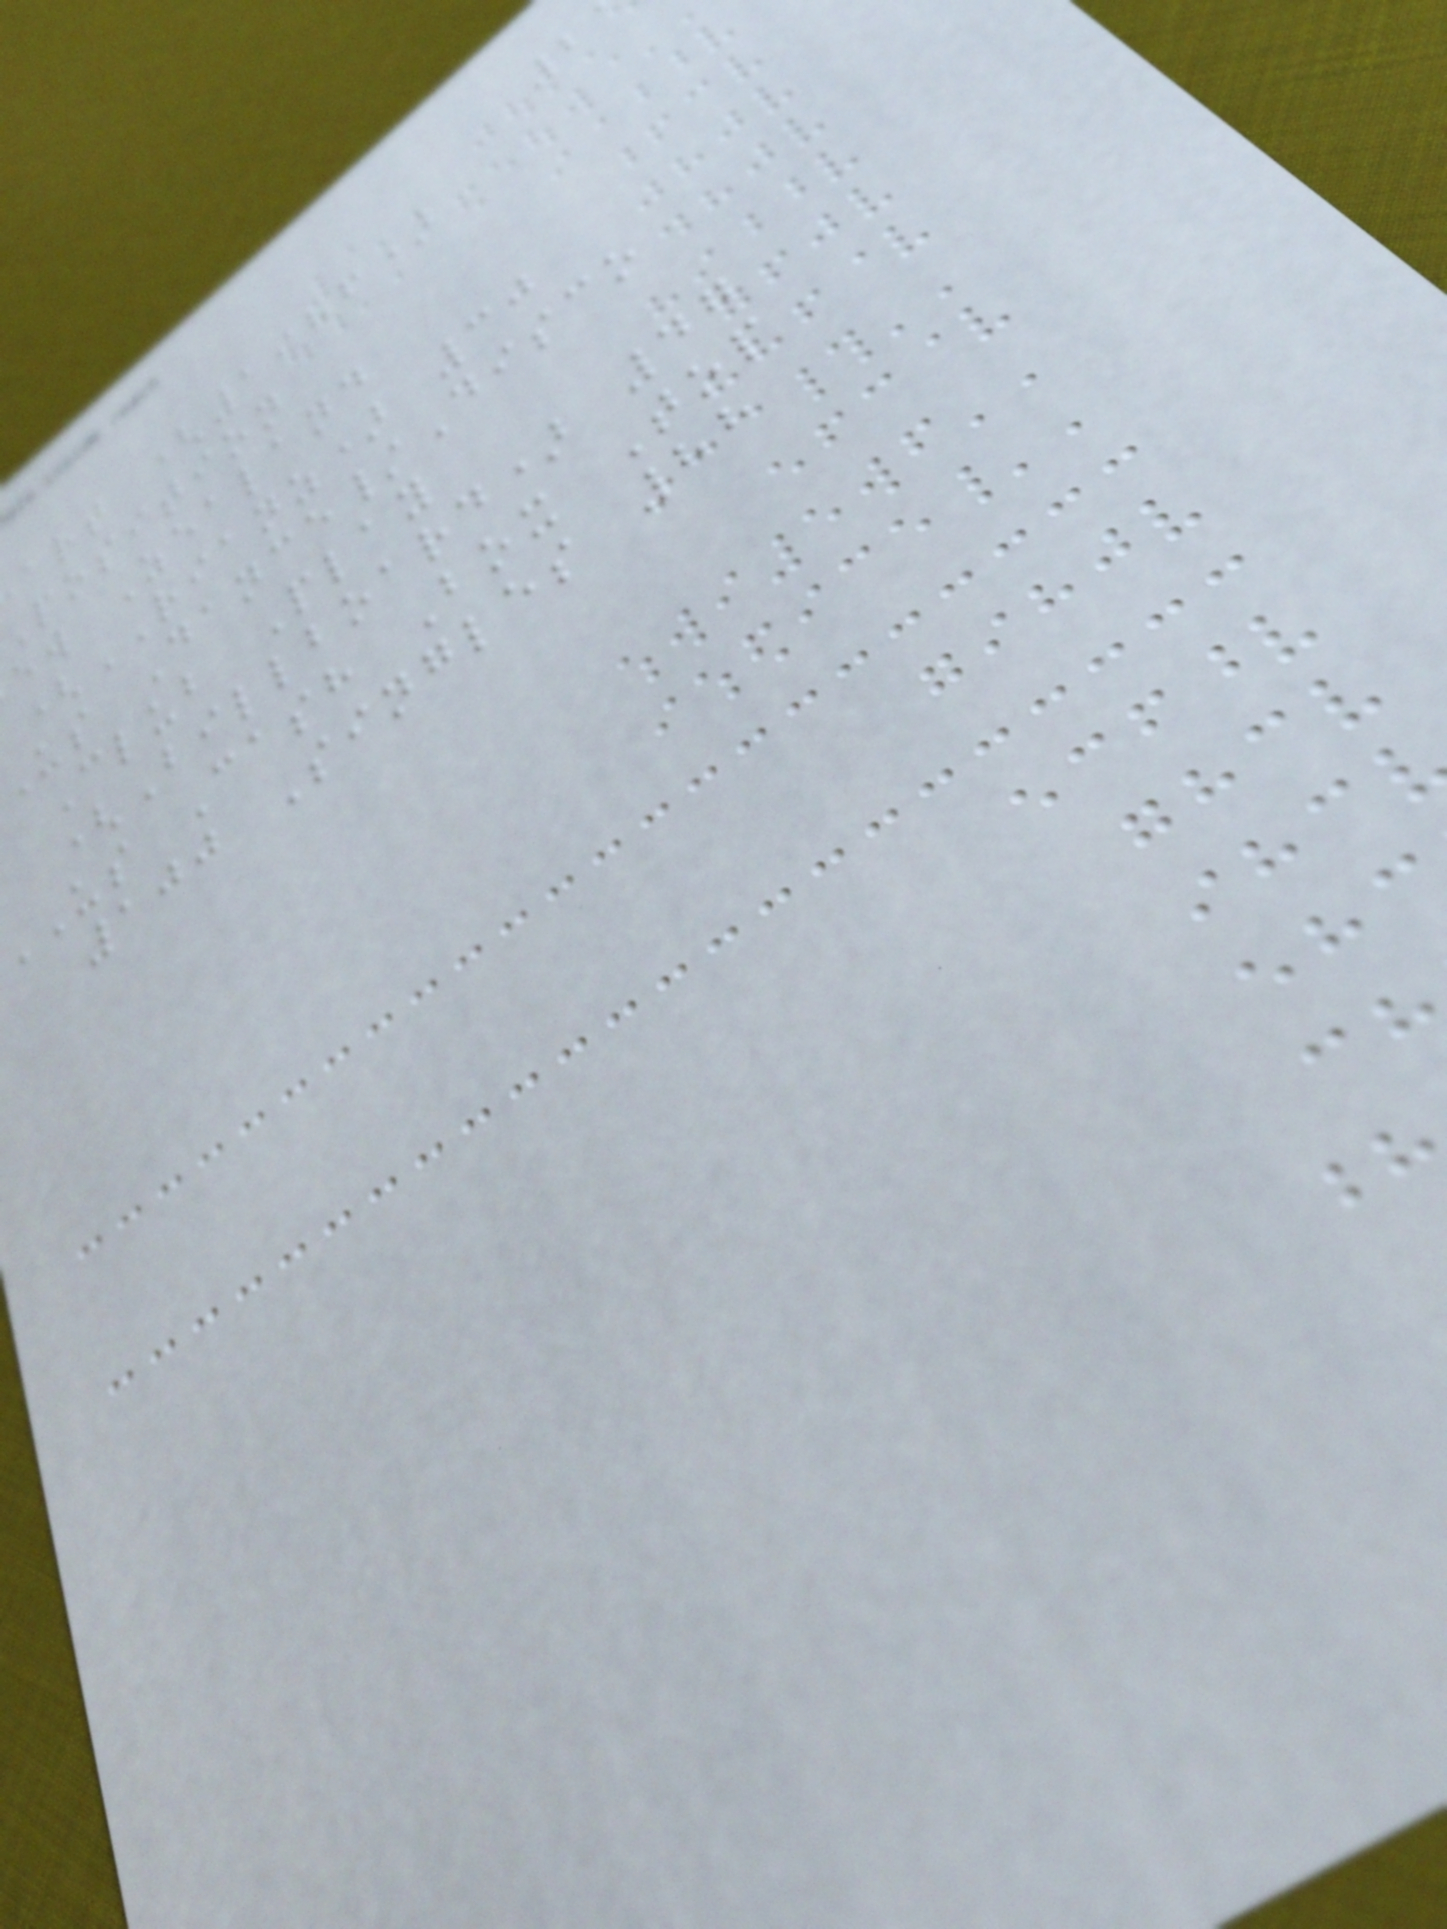art (1986)
Position
ew Zealand
(RIANZ) 30
us Dance/Disco
Club Play
(Billboard) 47
US Cash Box Top
100 Singles 88
